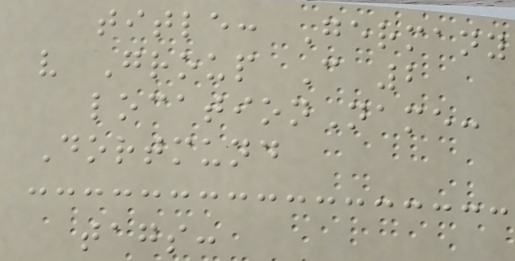title: Germany
v Group C 2
locationName:
Dortmund
tags:
